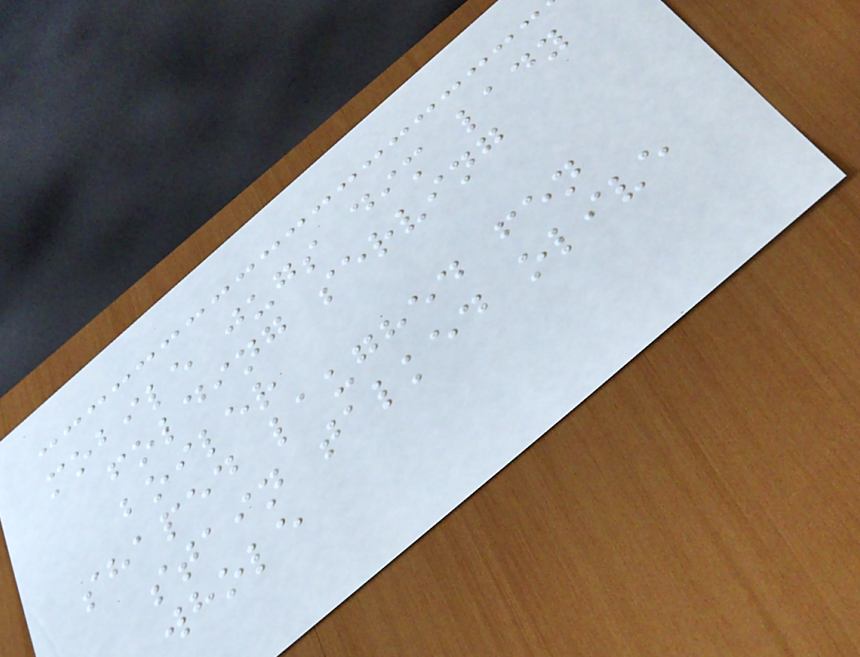mobile jugs dim lady
folding serving
boiler
shaped laughed fen
stain talked olive
whole
